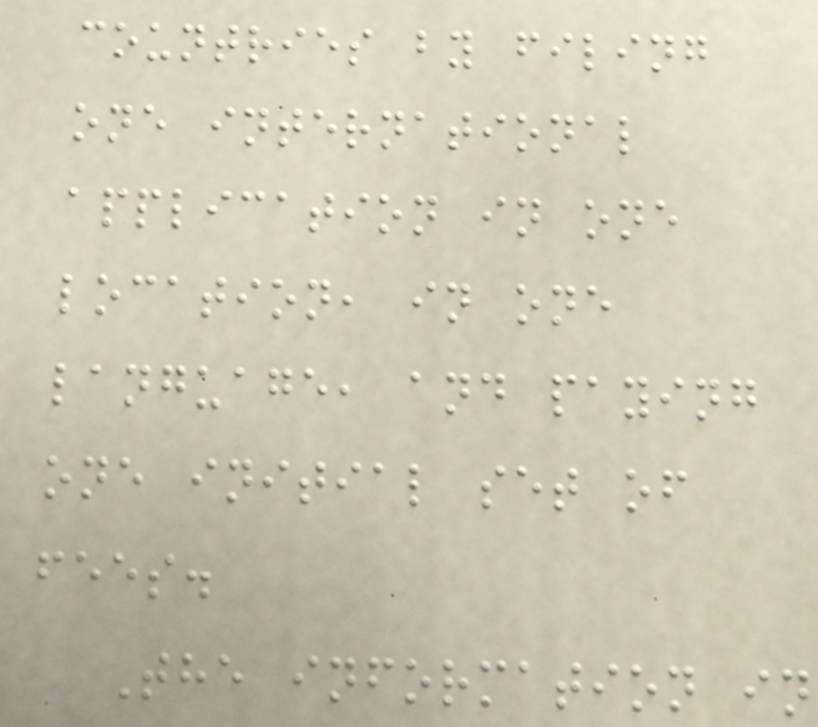countries by filing
one international
application in one
location, in one
language, and paying
one initial set of
fees.
The information in
